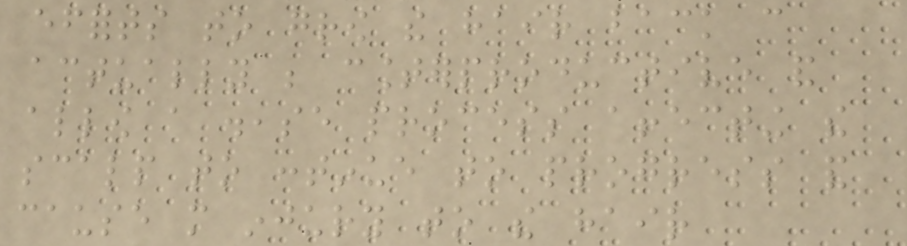efforts to grow the hair back can
actually be counterproductive and
allow a disease process affecting the
scalp to continue to progress and
cause more injury to the hair
